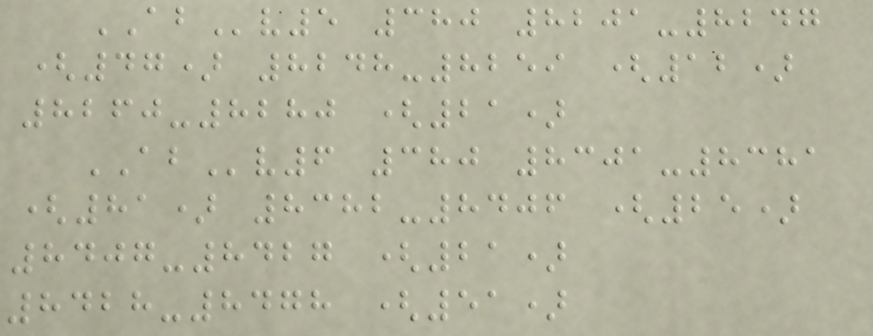ABv5 380 8201-8247
(47) 8248-8259 (12)
8260-8280 (21)
ABv6 380 8301-8381
(81) 8382-8406 (25)
8407-8427 (21)
8428-8478 (51)
